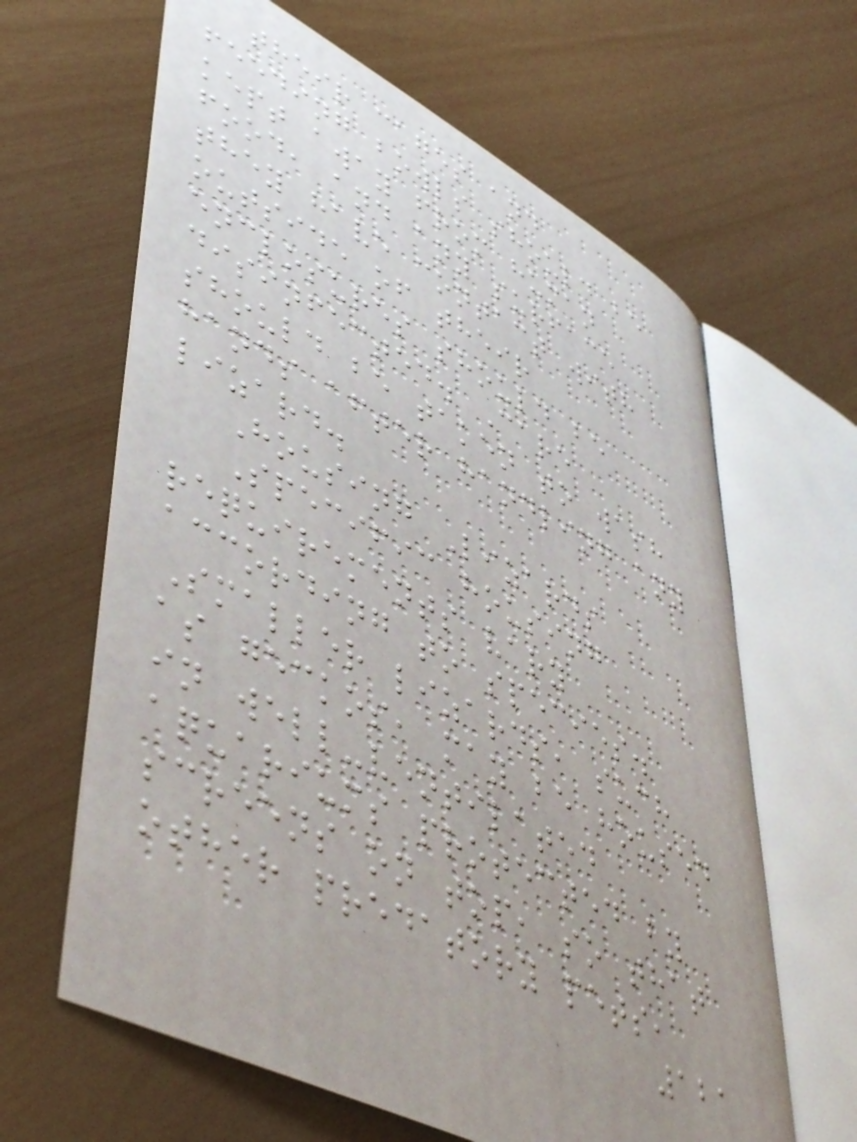their cages and
feeding bowls should be
kept away from human
food, and any surface
they have contact with
outside of their
enclosures should be
disinfected. Care
should be taken to wash
hands after handling any
lizard.
Housing Lizards
Specific housing
requirements vary
according to species.
Smaller lizards, such
as geckos, may be housed
in well-ventilated
aquariums protected by
screens on top, so that
other predatory pets,
121
